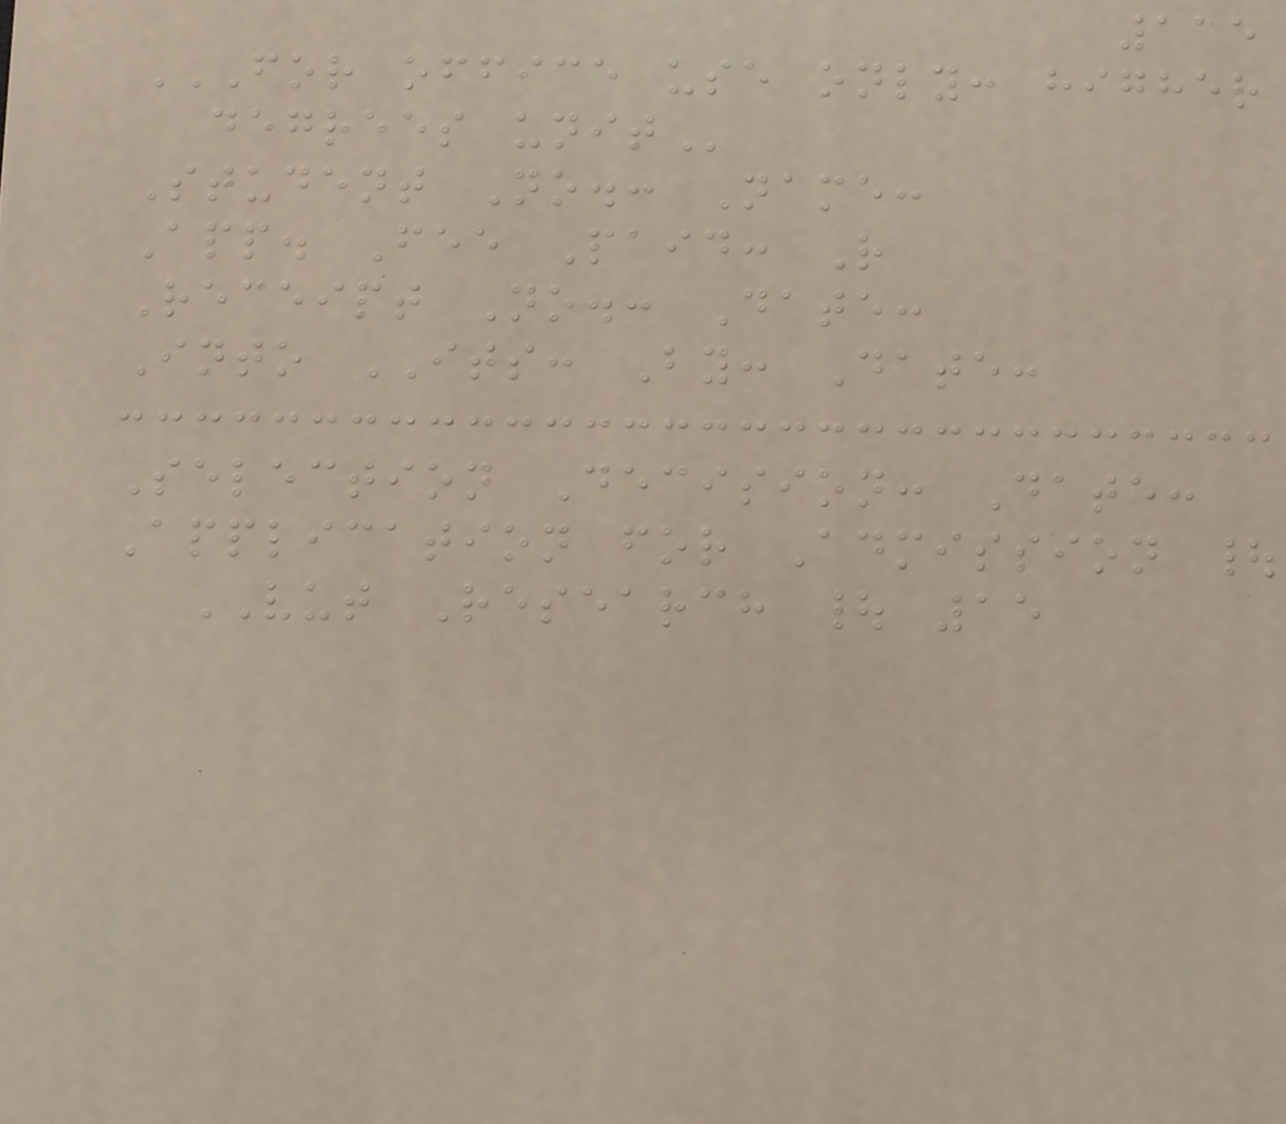115
FOR OFFICE USE ONLY: HIGHER
DEGREES UNIT
Student No.: Name:
App. Fee Paid: R
Receipt No.: Date:
Into ITS: By: Date:
Selection Decision: Date:
Application for Admission |
VUT Research | 15
